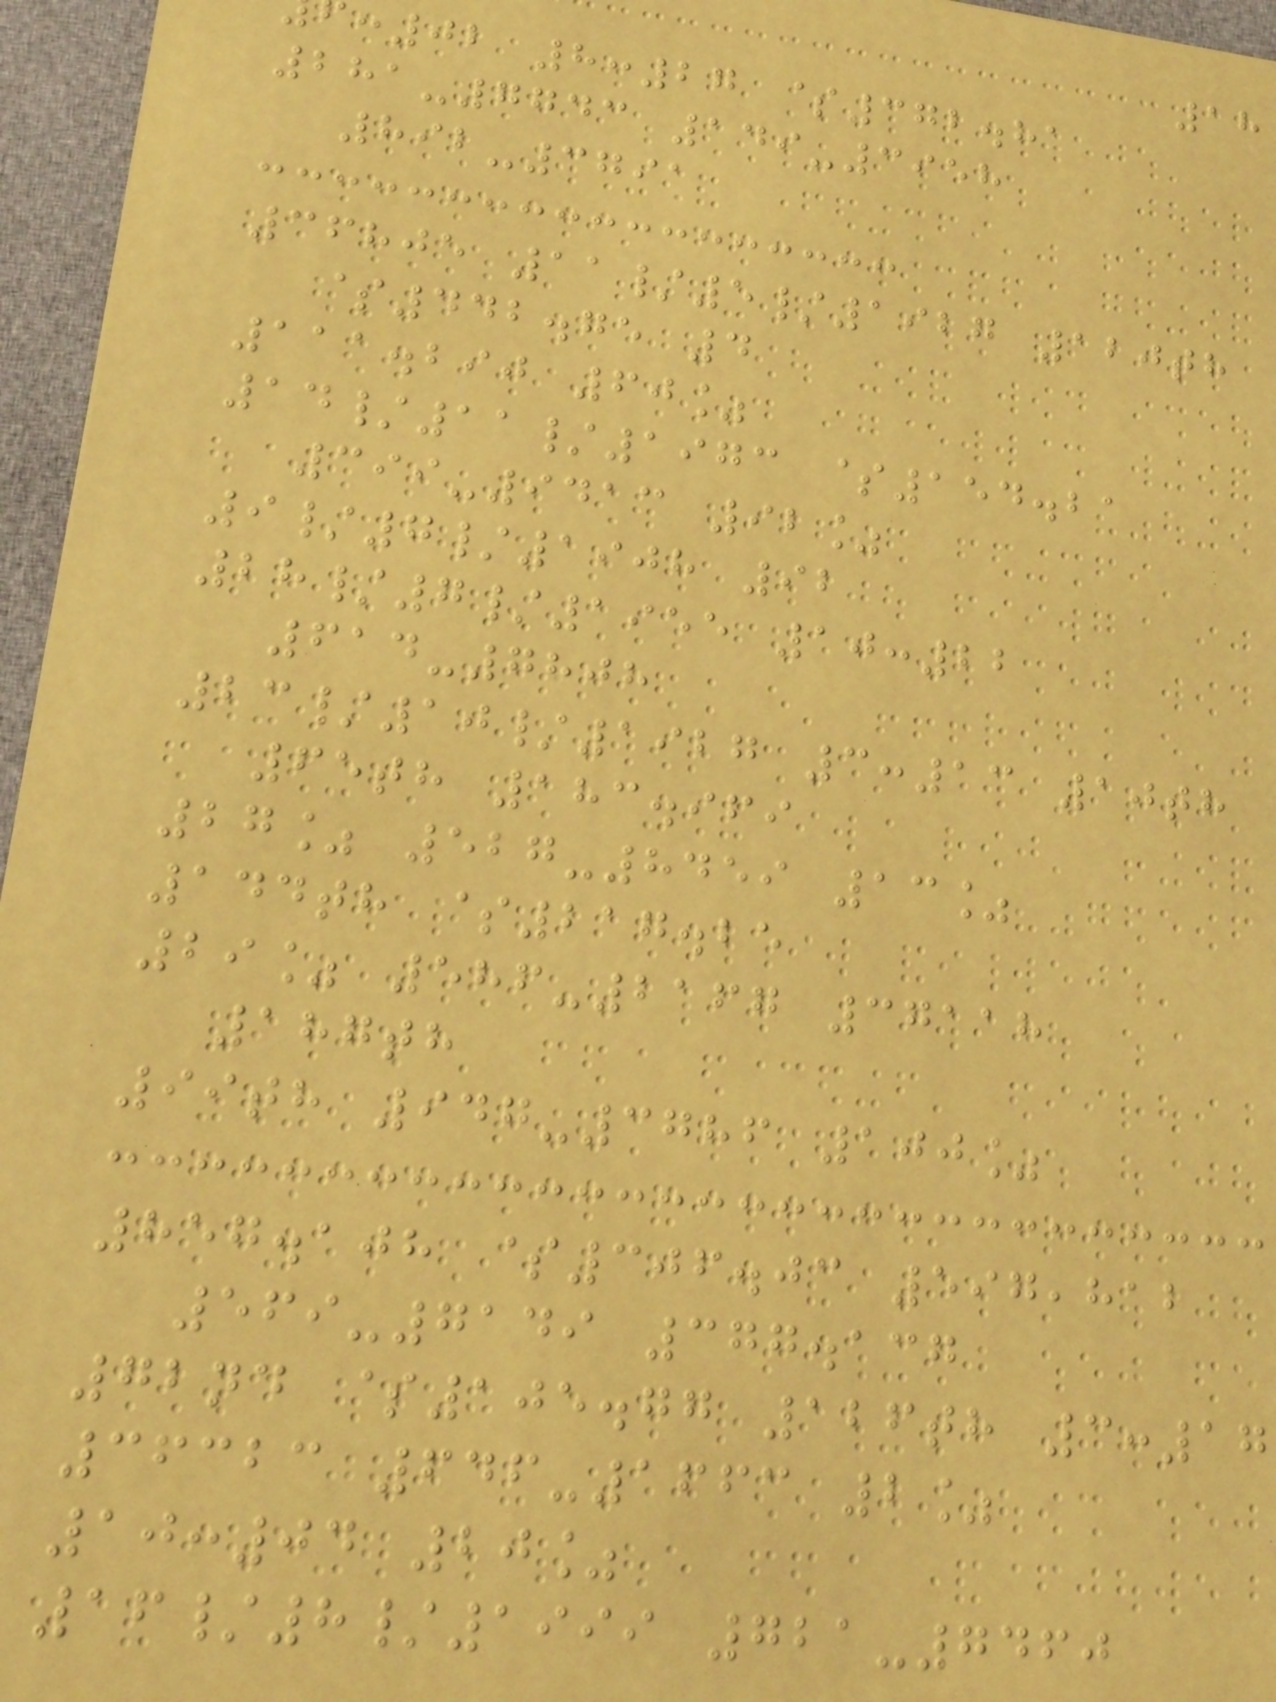18
:02 8:27 $372.81
281-7743 149-3958
892-3791
36805 11/5/1927 120th
$442.75 4
111.290 60%
14/11/1973 $154.21
399-9413 92%
9/7/1908 92
28/7/1955 10:22
614-7808
23/10/1927 3:13 10th
65th 183.969
27% 527-8459 13%
144th $217.25
29% 586-2167 37118
187th
99th 947-3786 100%
857.108 $306.03 597,812
569-7149 377.137
72nd $105.77 126th 3:17
36323 646-1663 2%
10:04 20%
16/8/1999 721-7460
